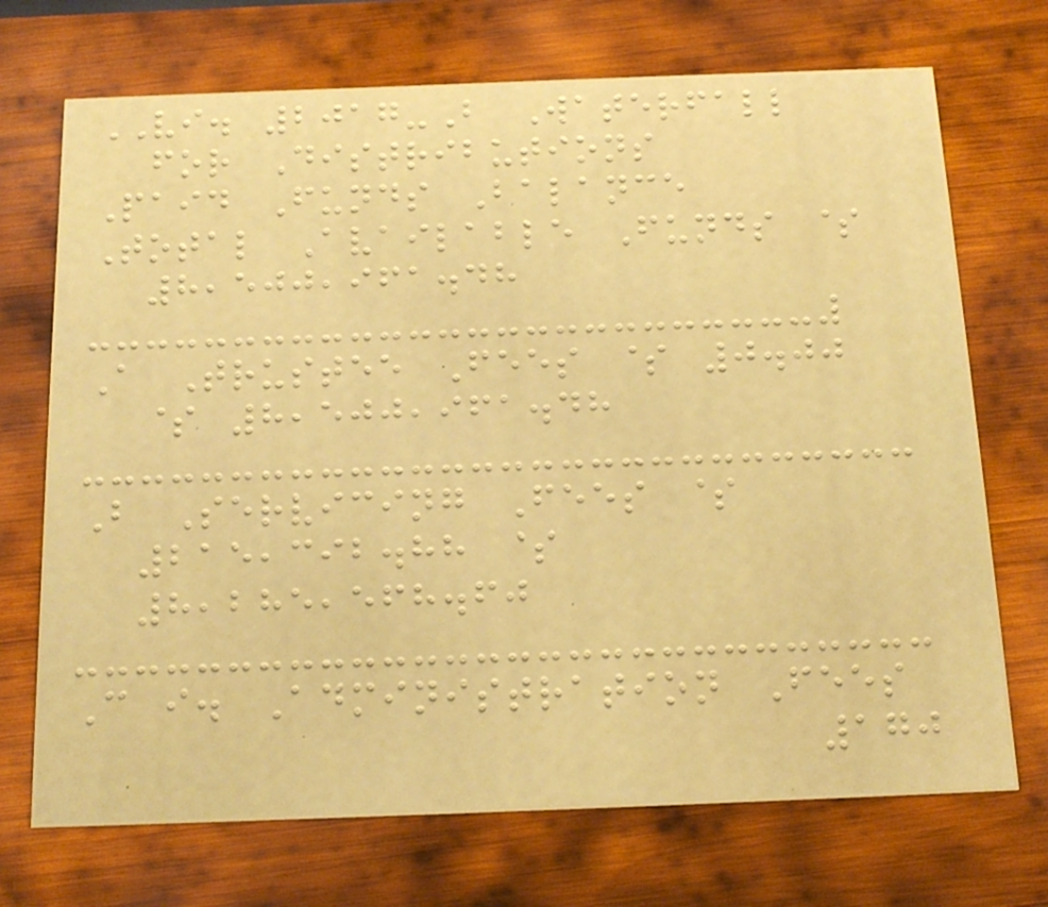VI. 2017-B Waterfall
for Distributions
Paid Funds Balance
Total Available Funds $
8,500,961.48
A Trustee Fees $ 0.00
$ 8,500,961.48
B Servicing Fees $
215,392.88 $
8,285,568.60
C i. Administration Fees
170
